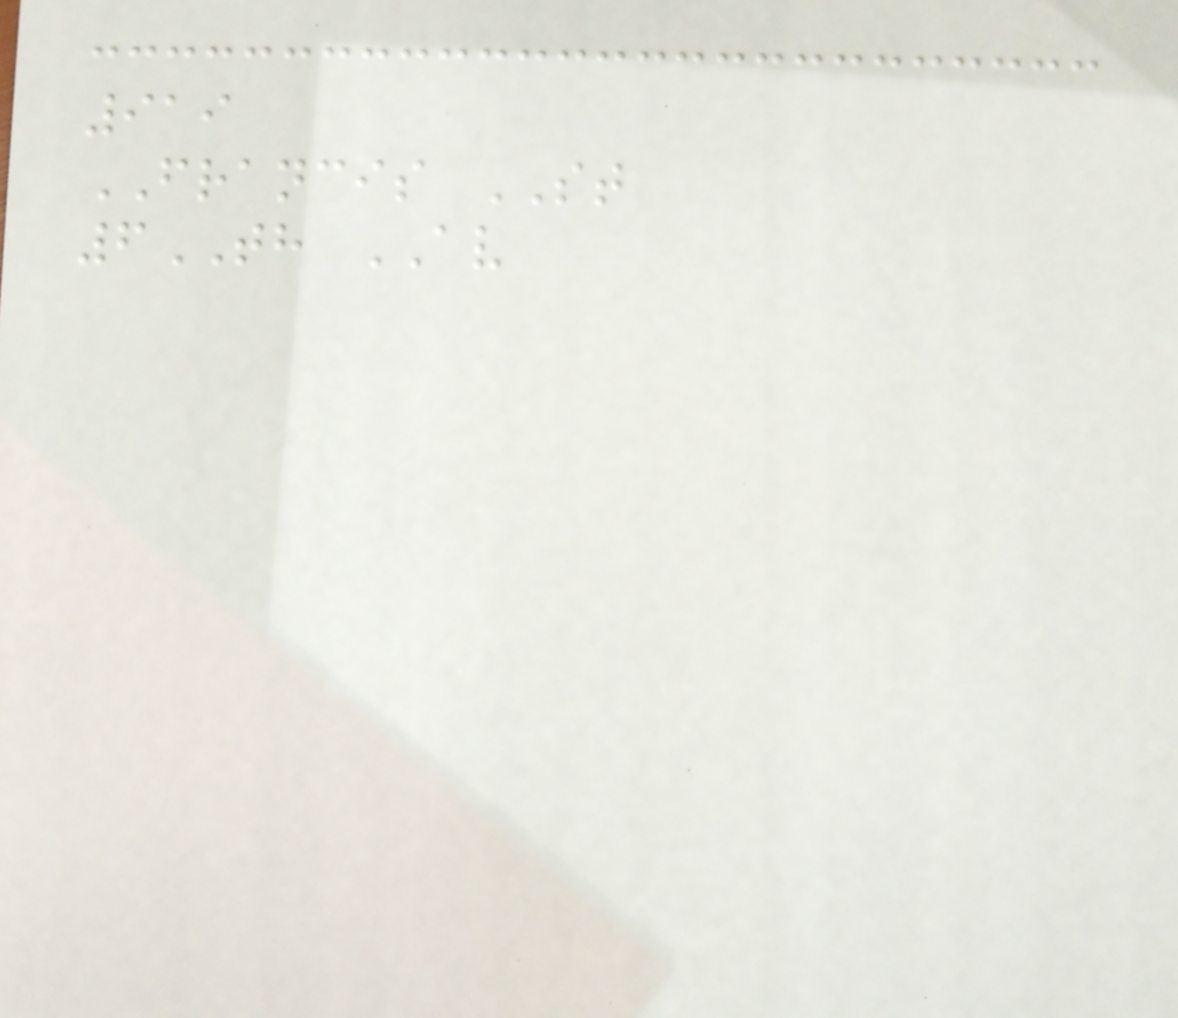919
FRANCIS ST
6TH AV
